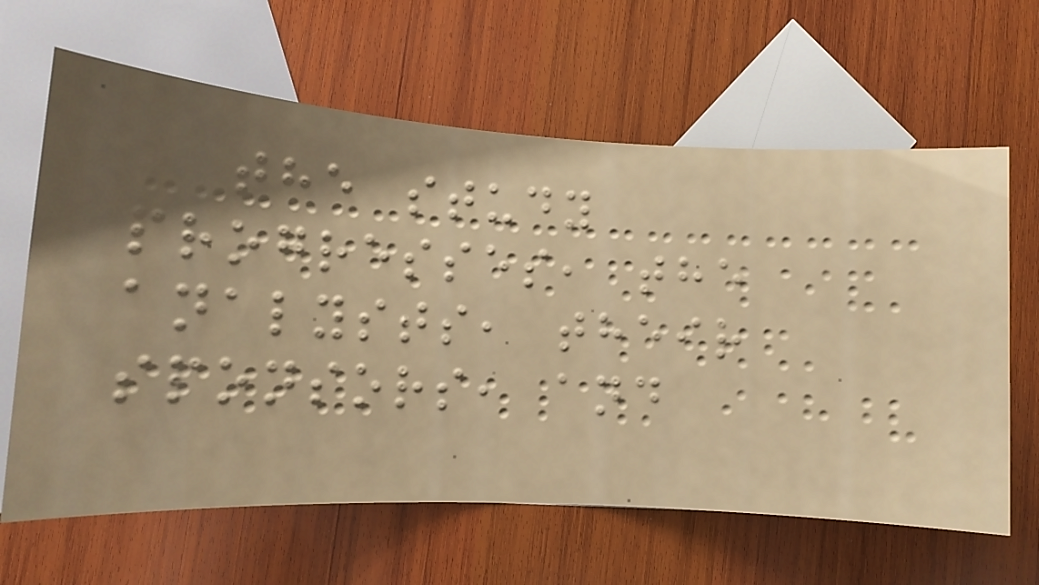the study
progresses, the
analysts, their
sponsors, and
